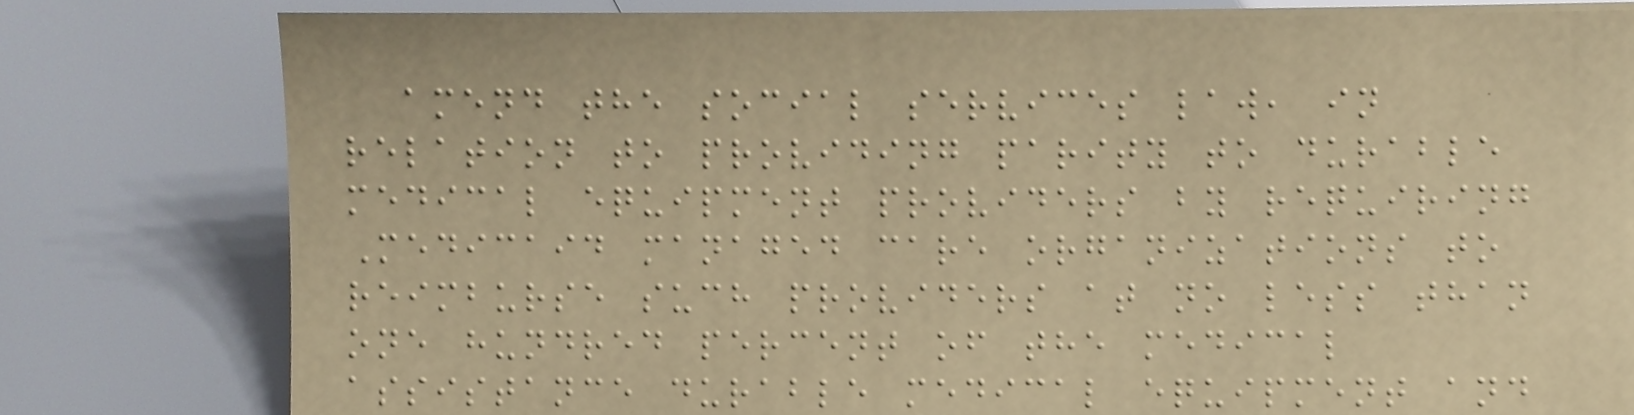amend the social services law, in
relation to providing parity to durable
medical equipment providers by requiring
Medicaid managed care organizations to
reimburse such providers at no less than
one hundred percent of the medical
assistance durable medical equipment and
